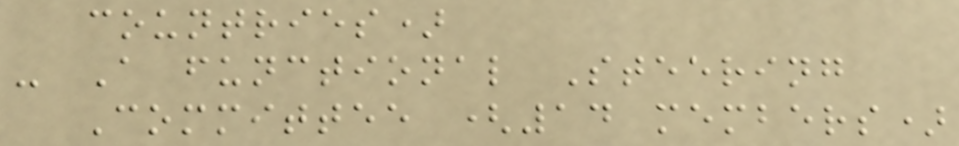countries)
- A functional Steering
Committee (14 members)
